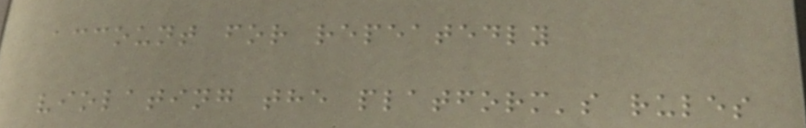account for repeatedly
violating the platform's rules
